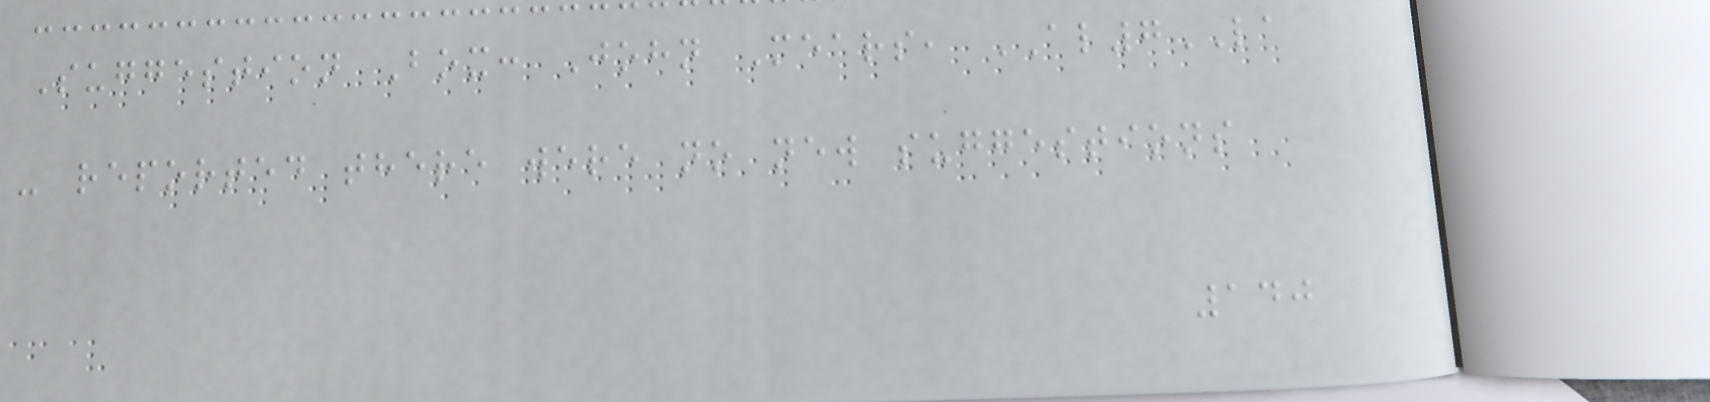Suggestion Box: John Mears, AL7LA
- reported there were no new suggestions
140
